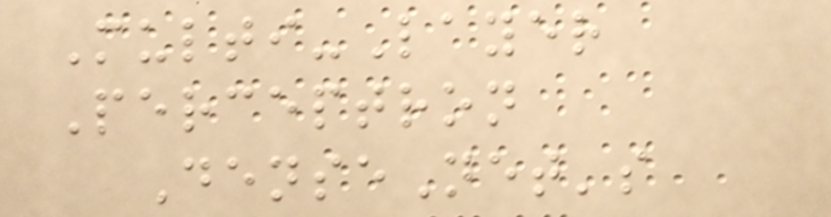Multi-Layer
Perceptron
DenseNet's
